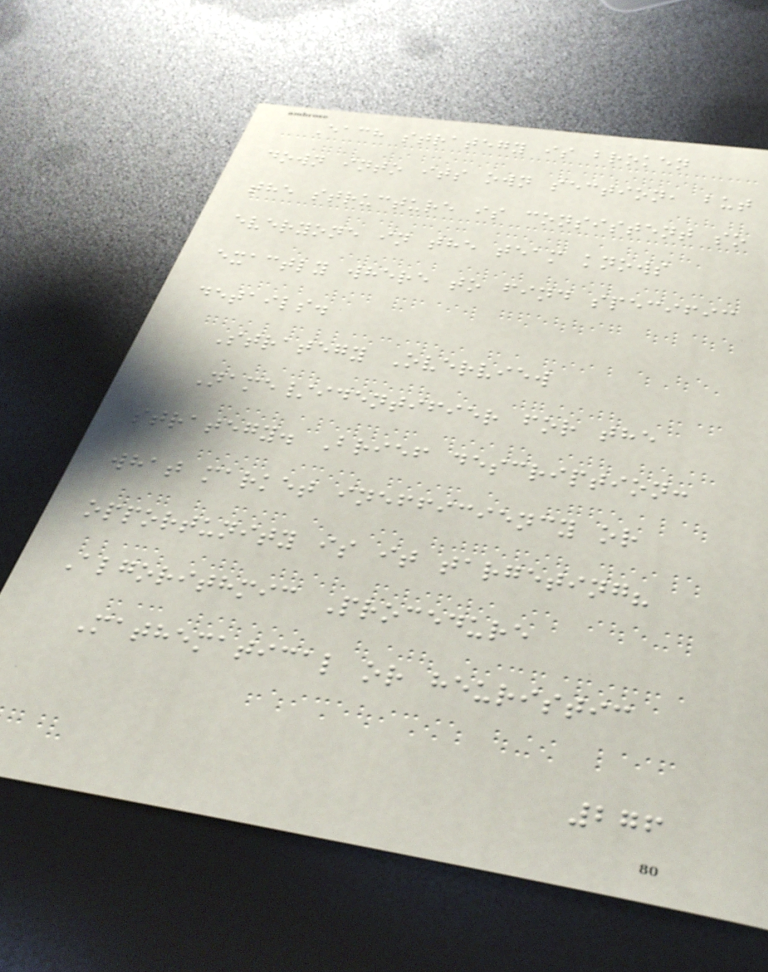Each strategy is broken
down into its own section, but
the structure is consistent so
everyone in the team knows
exactly where to find specific
details.
Strategy Overview
Name/identifier for the
strategy. Brief description:
what market inefficiency or
opportunity is it targeting?
Algorithmic Procedure
Mathematical or heuristic
276
